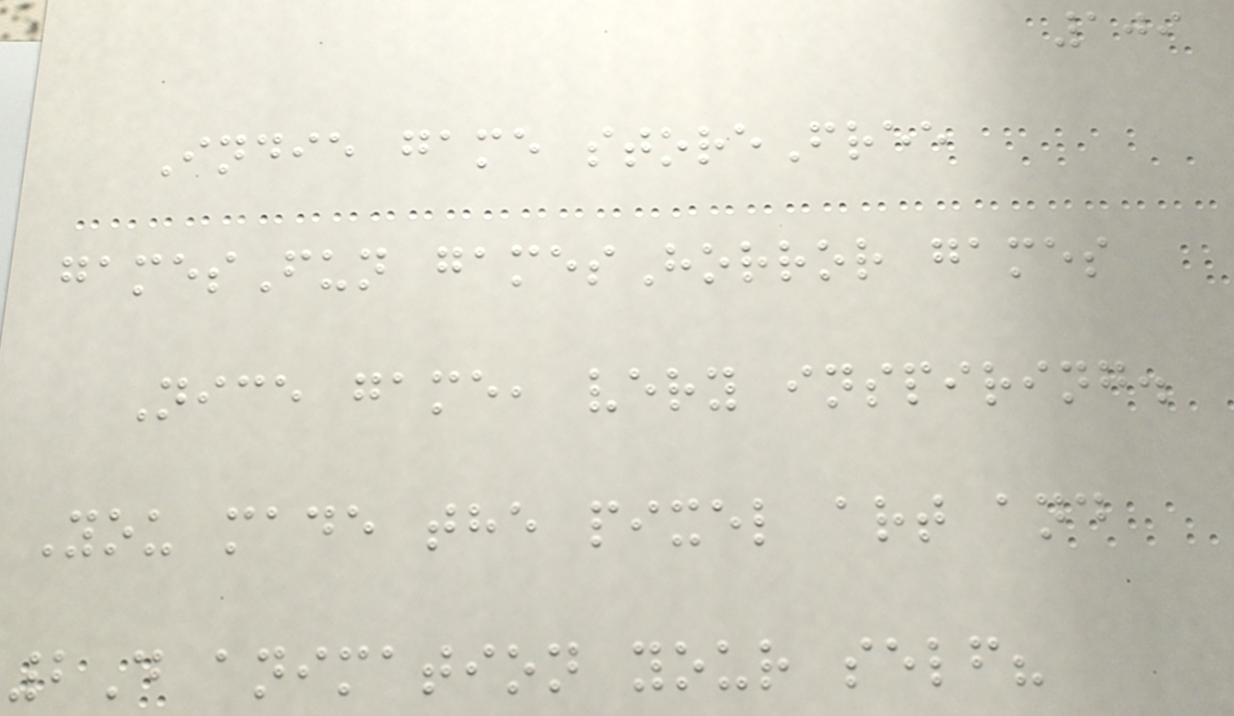109
Indie game storeFree
gamesFun gamesHorror games
Nice game, very inspiring.
You made the pixel art and
2D animation your self?
